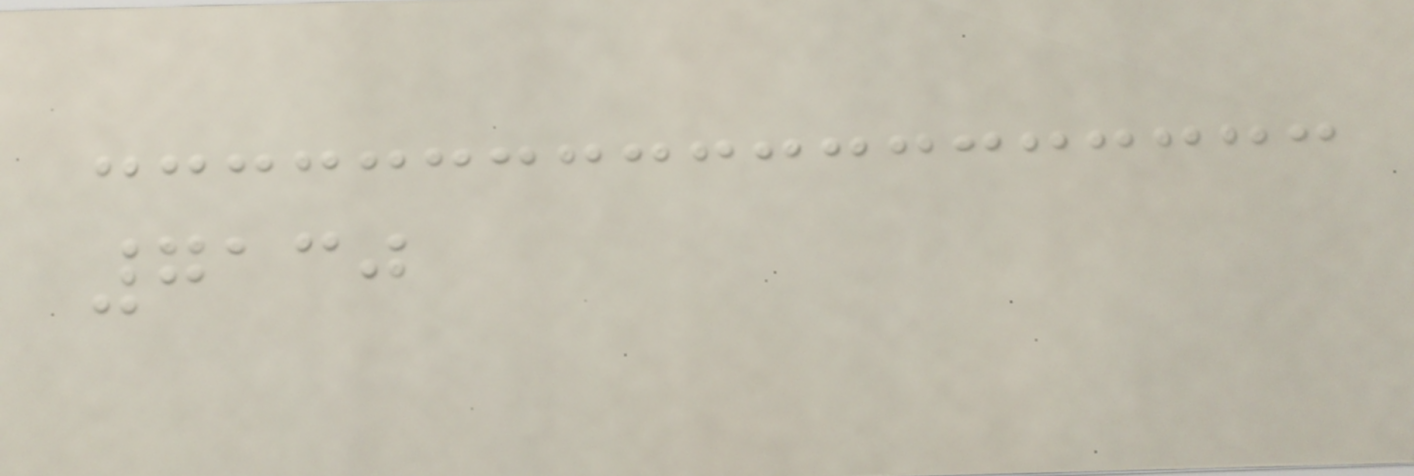7130
